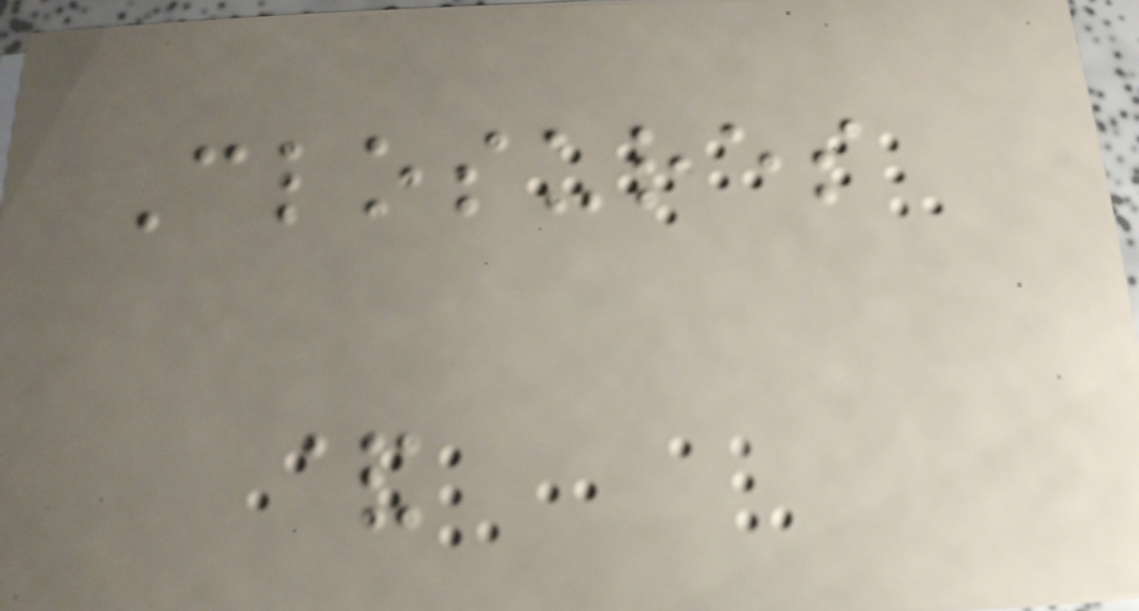Closures
&
